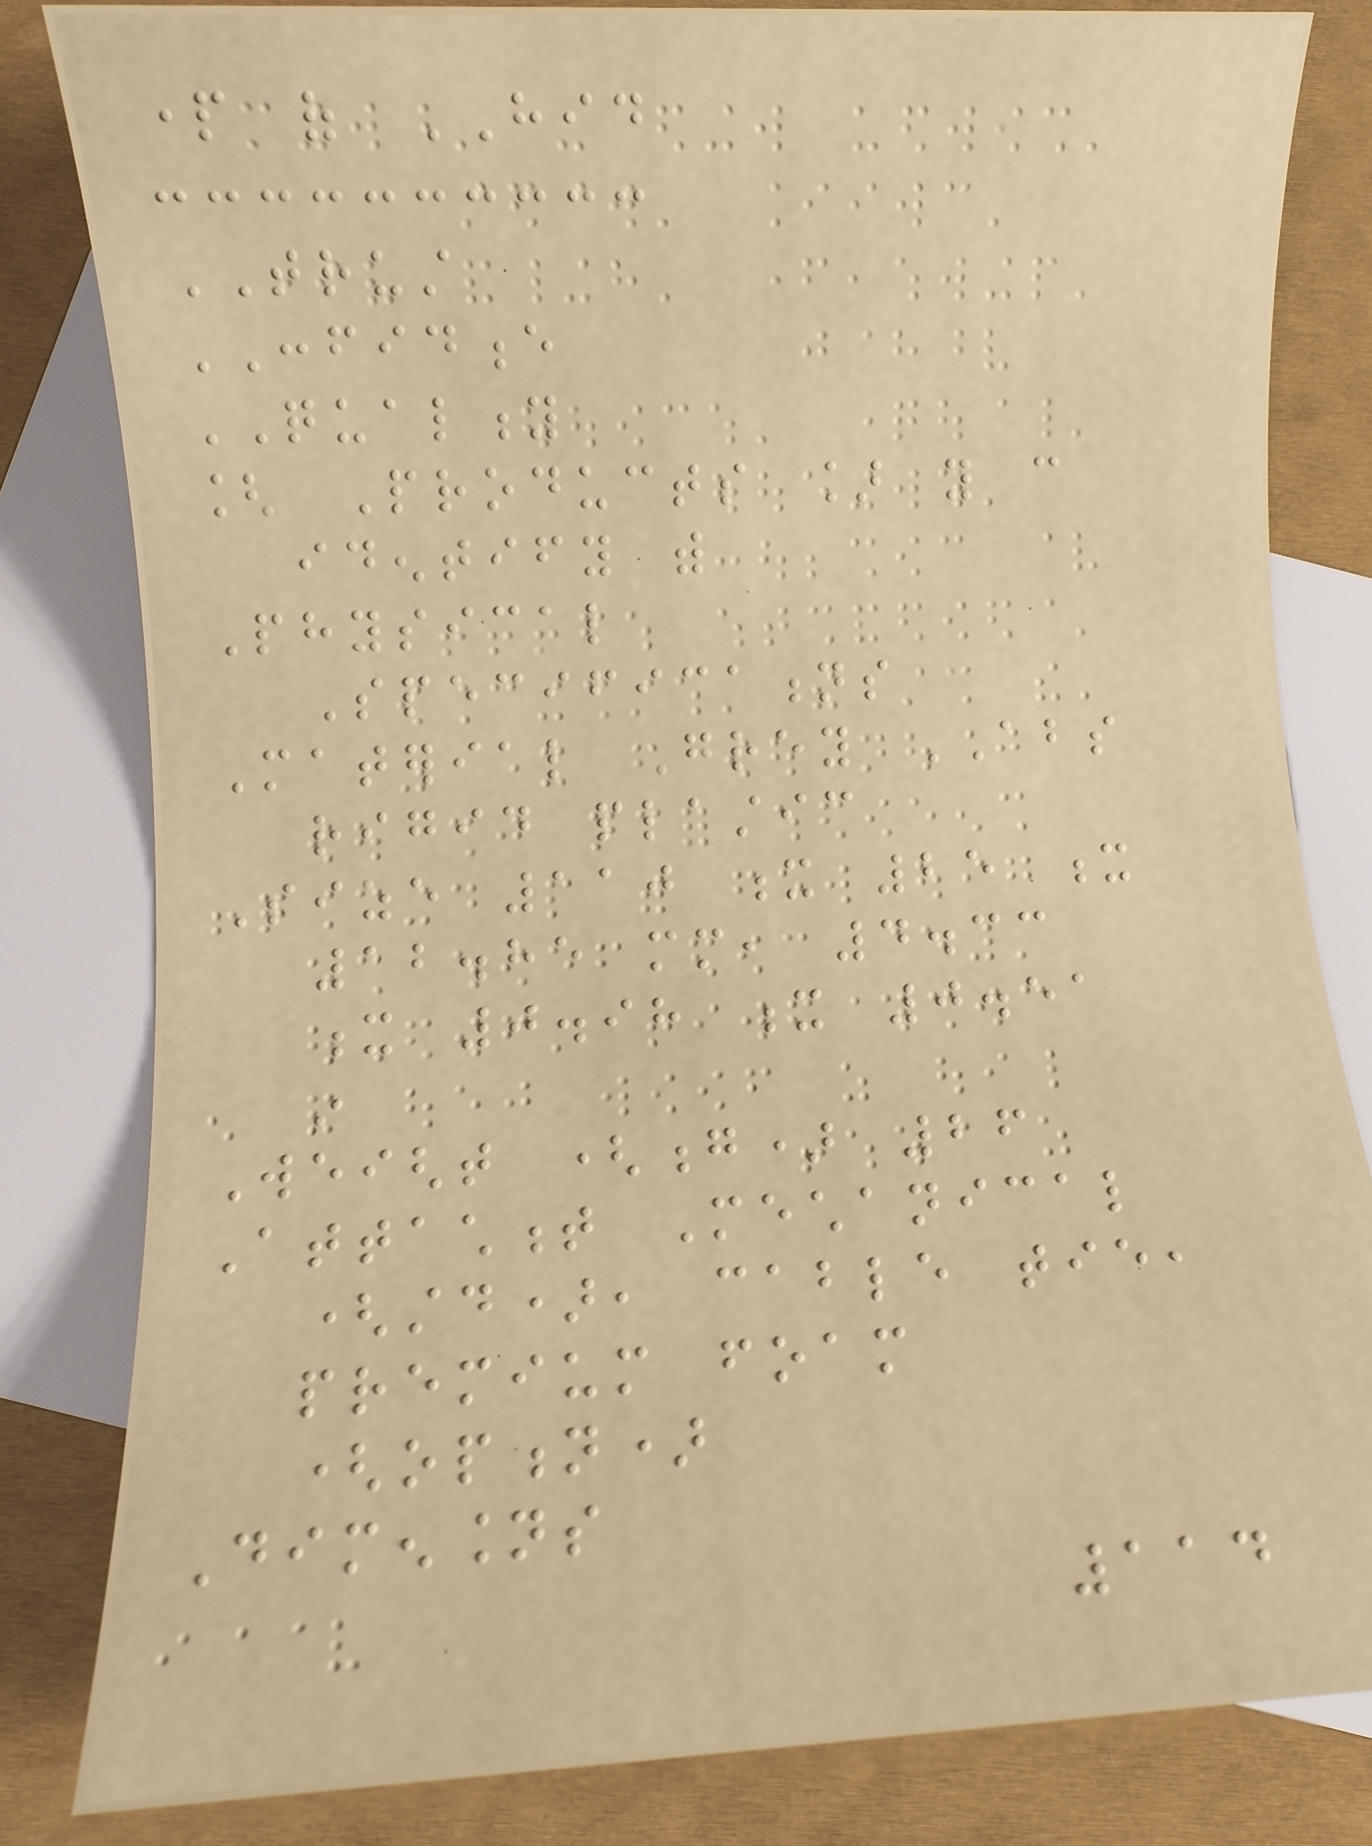part of HID
TRUST
CONFIDENCE
QUALITY
[ Products ] you can
identify with
Physical
Specifications
Material Grey ABS
rigid plastic
Size 110 x 25 x
12.85 mm, 4.33
x 0.98 x 0.51
in
Weight (g) 26
Attachment Mechanical
(std), cable tie,
premium foam
(option)
Dimensions
114
